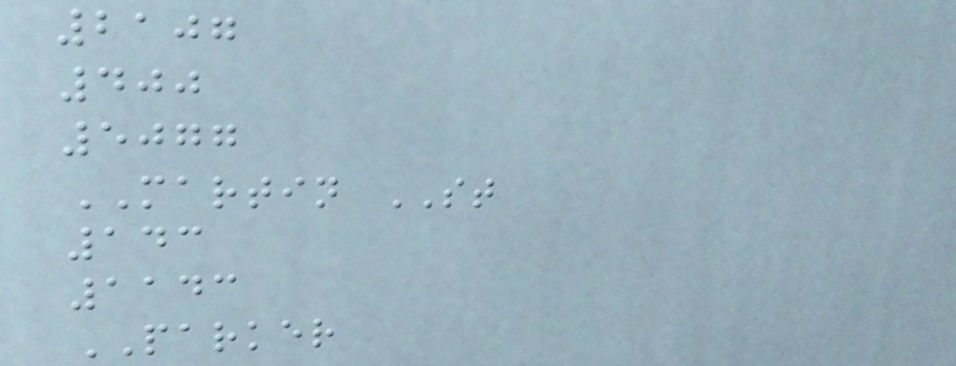2107
400
5077
MARTIN ST
143
1143
PARKER
